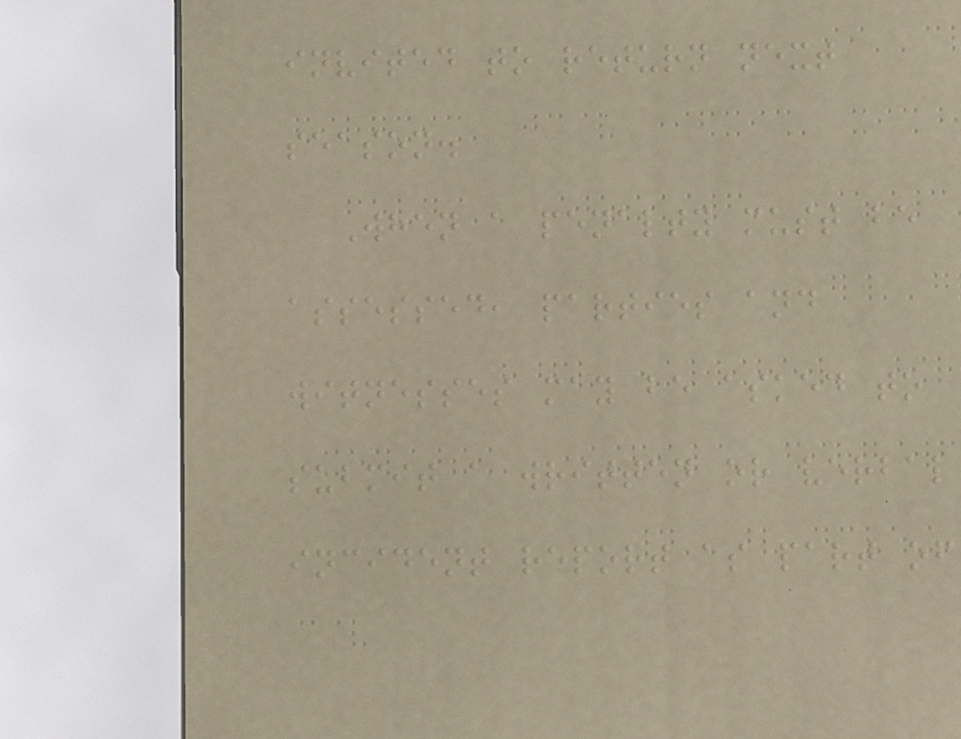invited to return next
season.
When a penalty must be
assessed, parties and
witnesses may be asked to
submit a written or verbal
incident report as part of
